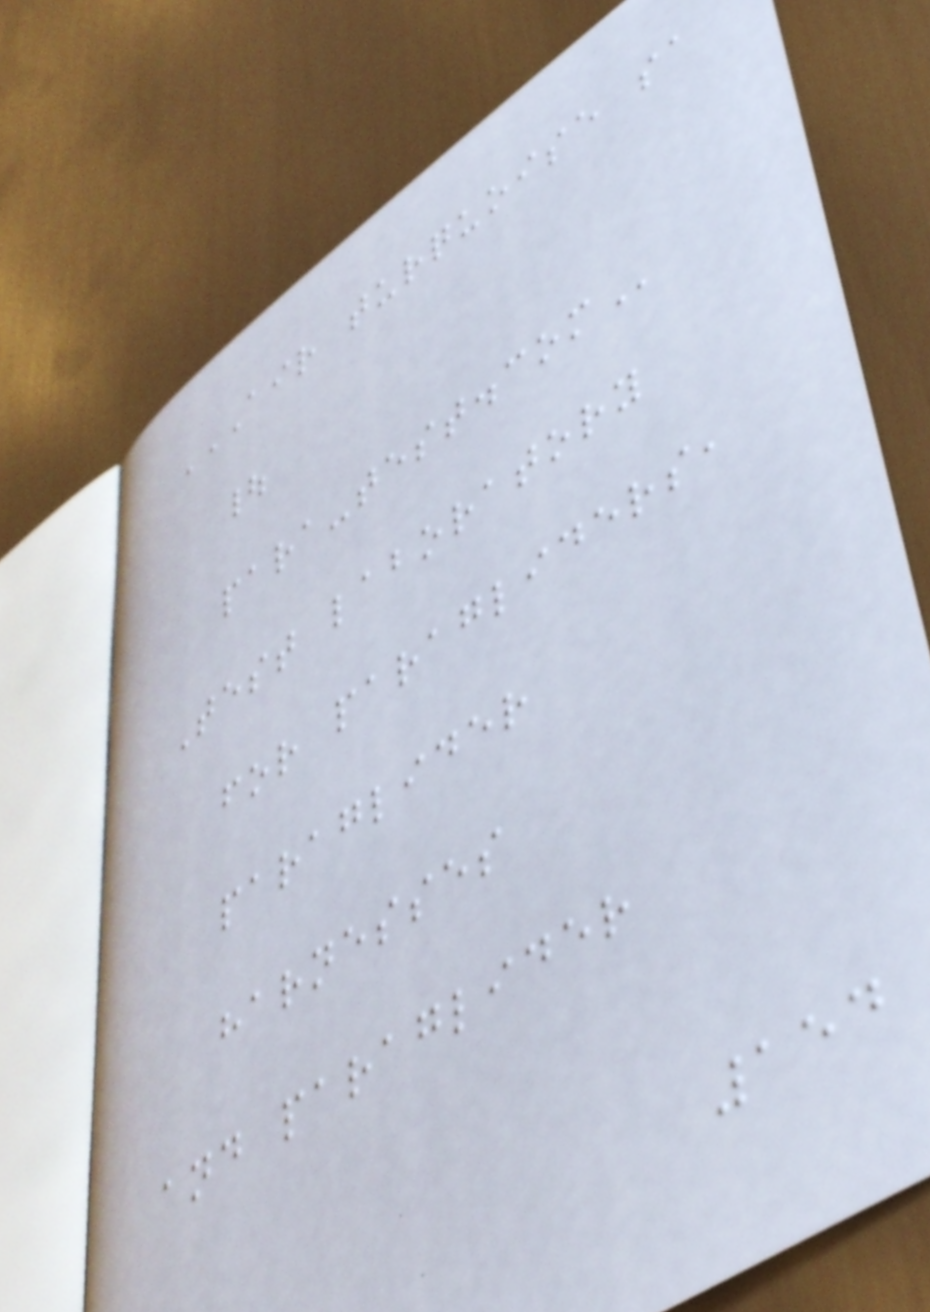AIR TURQUOISE SA
|
PARA-TEST.COM
Test laboratory
for paragliders,
paraglider
harnesses
and paraglider
154
